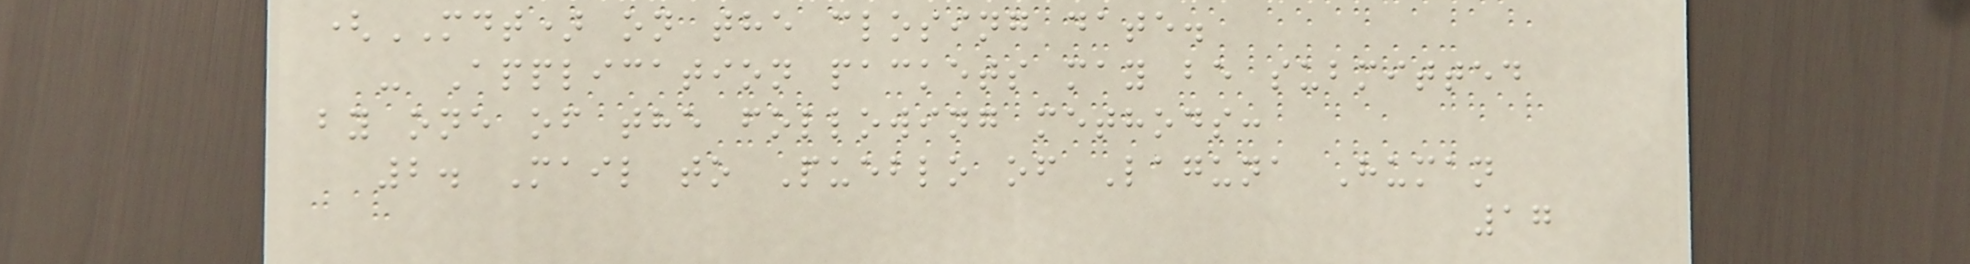(MDT) on the closing date.
- Application packets may be submitted
by one of the following methods:
2. Mail to Pueblo of Laguna Human
17
